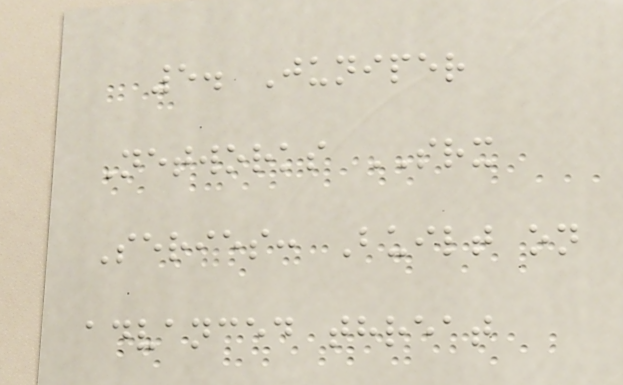5. Juniper
Networks SRX
Series: Built on
advanced threat
